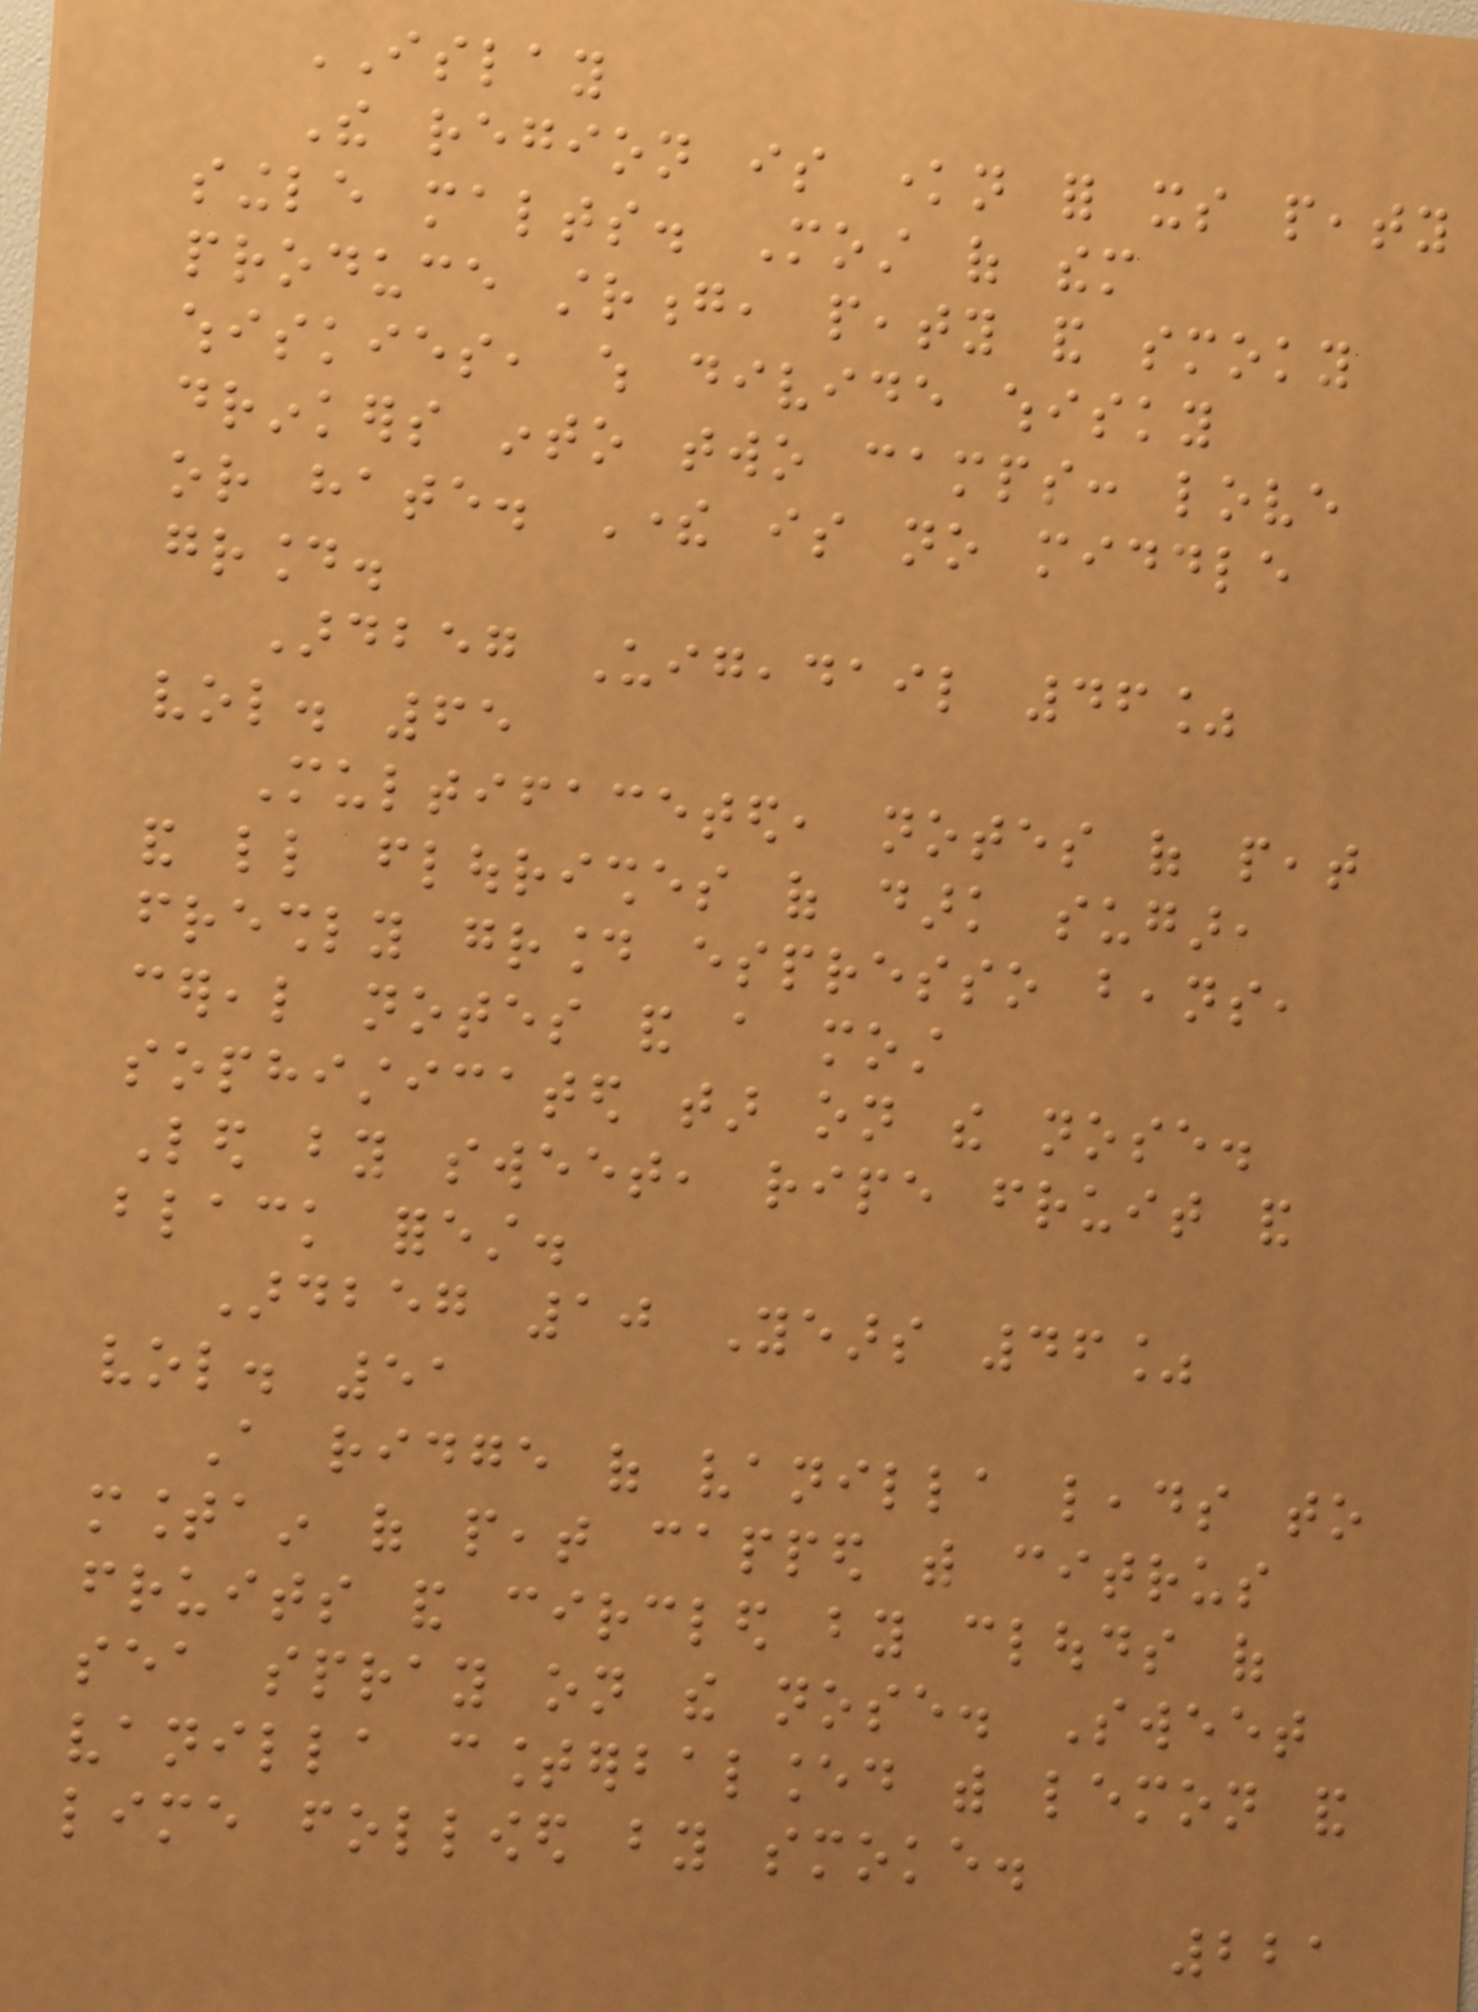ISLAY
The region is known for its peaty
single malts. Most of them
produce strong, peaty and smoky
whiskies, which divide whisky
drinkers into two camps: love
or hate. There is no middle
ground.
Ardbeg Uigeadail 46%
vol. 65
Multifaceted, notes of peat
and little flourishes of dark sugar,
freshly ground espresso beans,
cereal notes and a most
sophisticated tar on the nose.
Led by sweet, ripe fruit and
black forest.
Ardbeg 10 Years 46%
vol. 51
A ridge of vanilla leads to
mountain of peat capped with citrus
fruits and circled by clouds of
sea spray on the nose. Sweet
vanilla counterbalanced with lemon and
lime followed by smoke.
221
